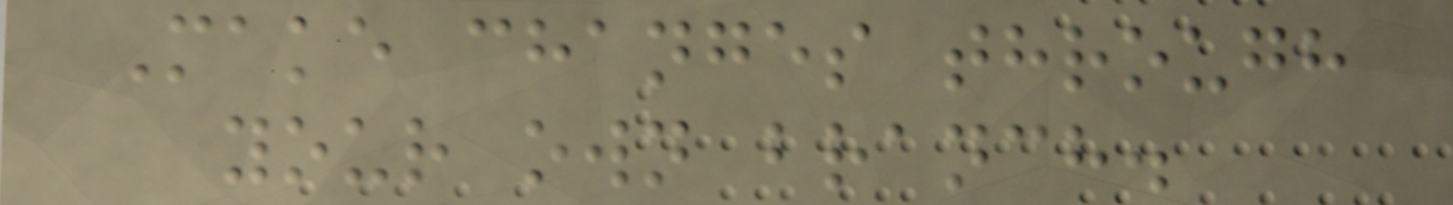Make changes through
your own branch.
